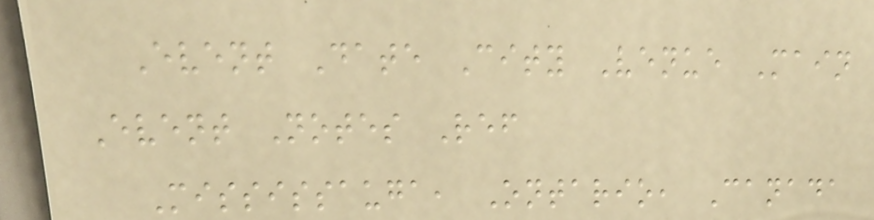Event Date City Venue Main
Event Notes Ref
Mississauga, Ontario, Canada
